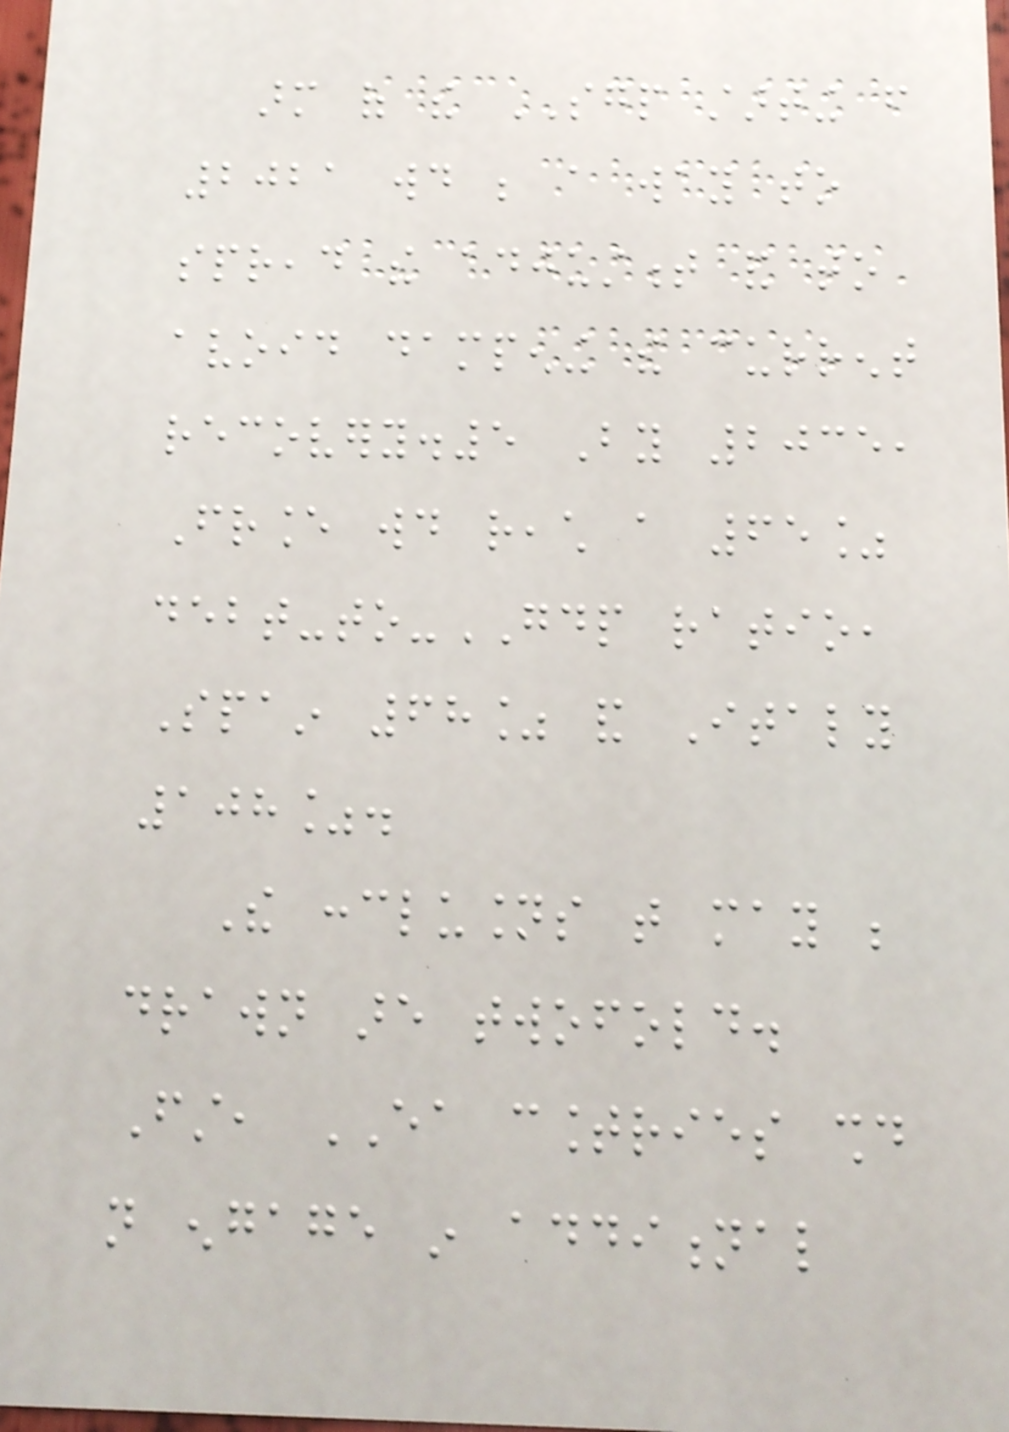arm of the SGP starting from
2021 would be a way to
spread the adjustment and to
avoid dampening the current
recovery.5 By 2035,
France would reach a 65%
debt-to-GDP ratio,
Spain 68% and Italy
108%.
The conclusions that may be
drawn are twofold.
First, EA countries should
not engage in additional
